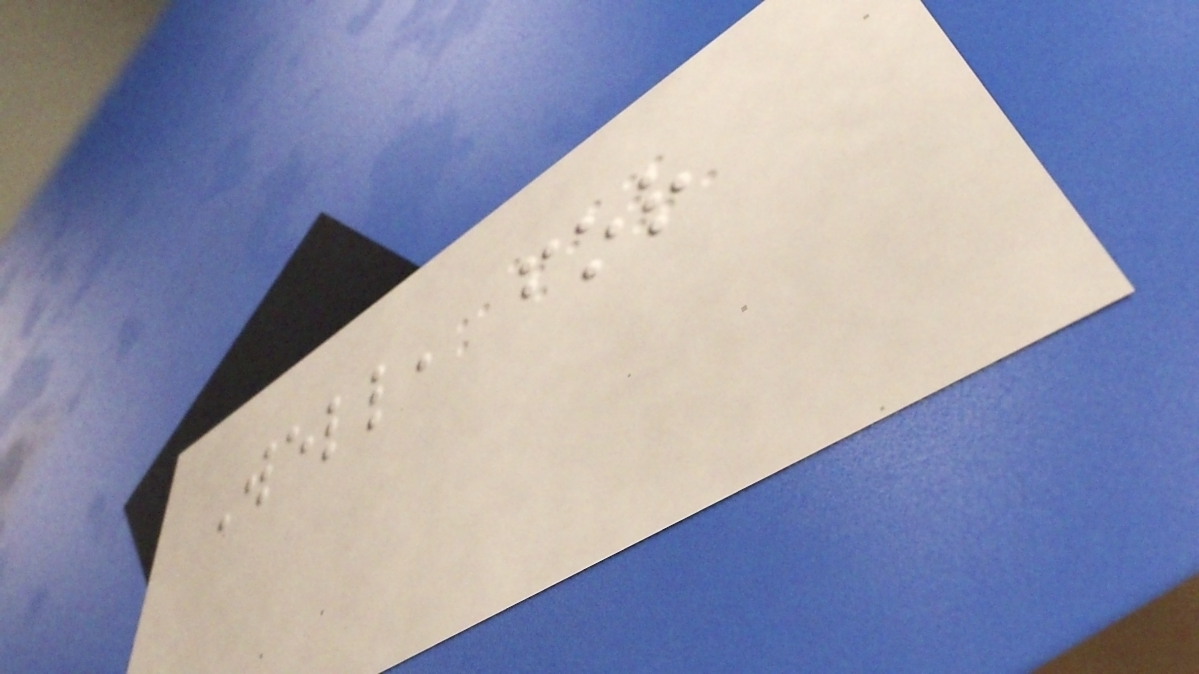Well, for
